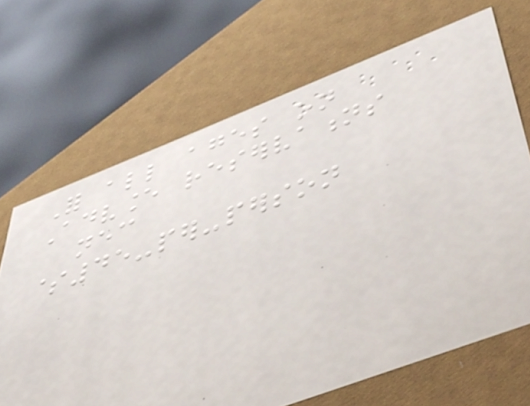For all ages on
Advance reservations
necessary
$45-per-person
